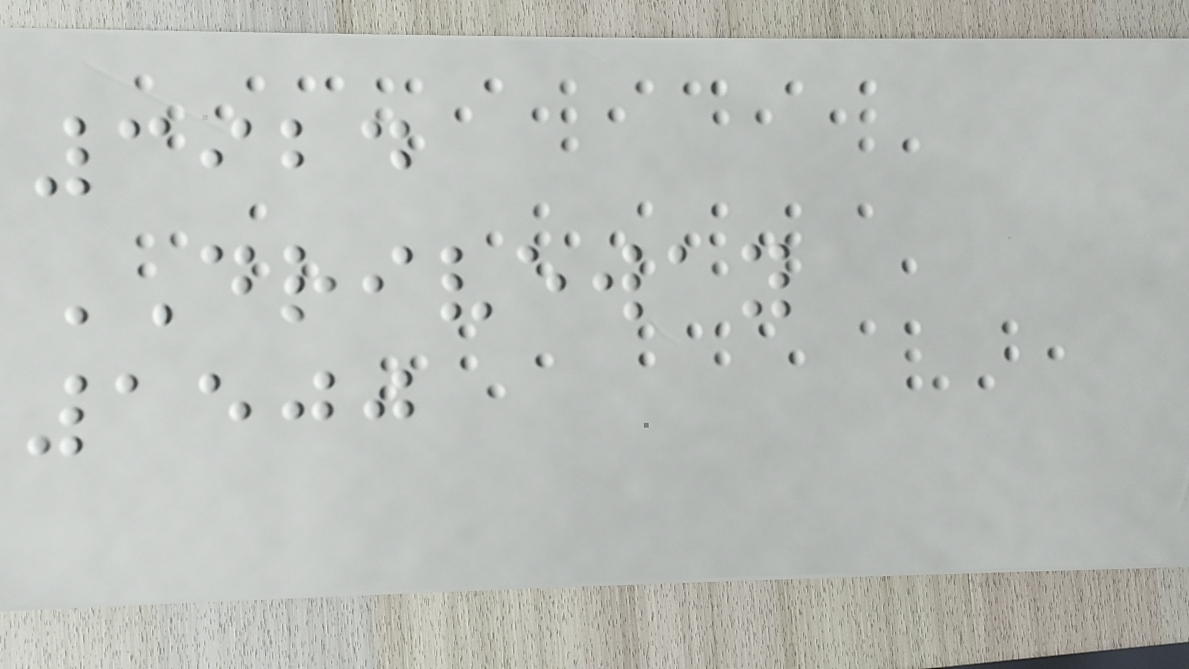3924
DRIVEWAY
1500
